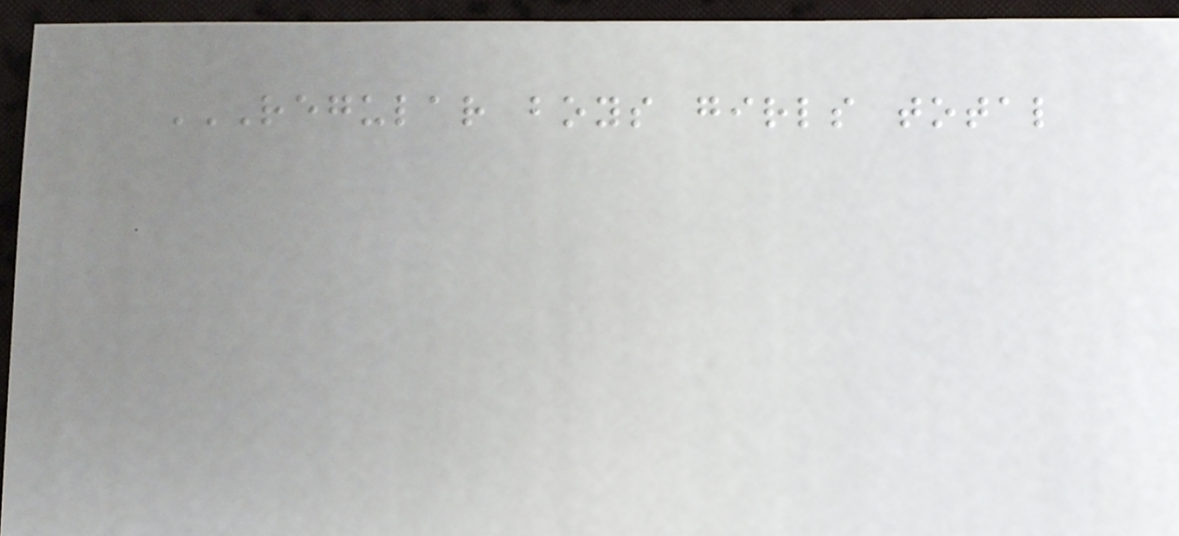REGULAR BOYS GIRLS TOTAL
